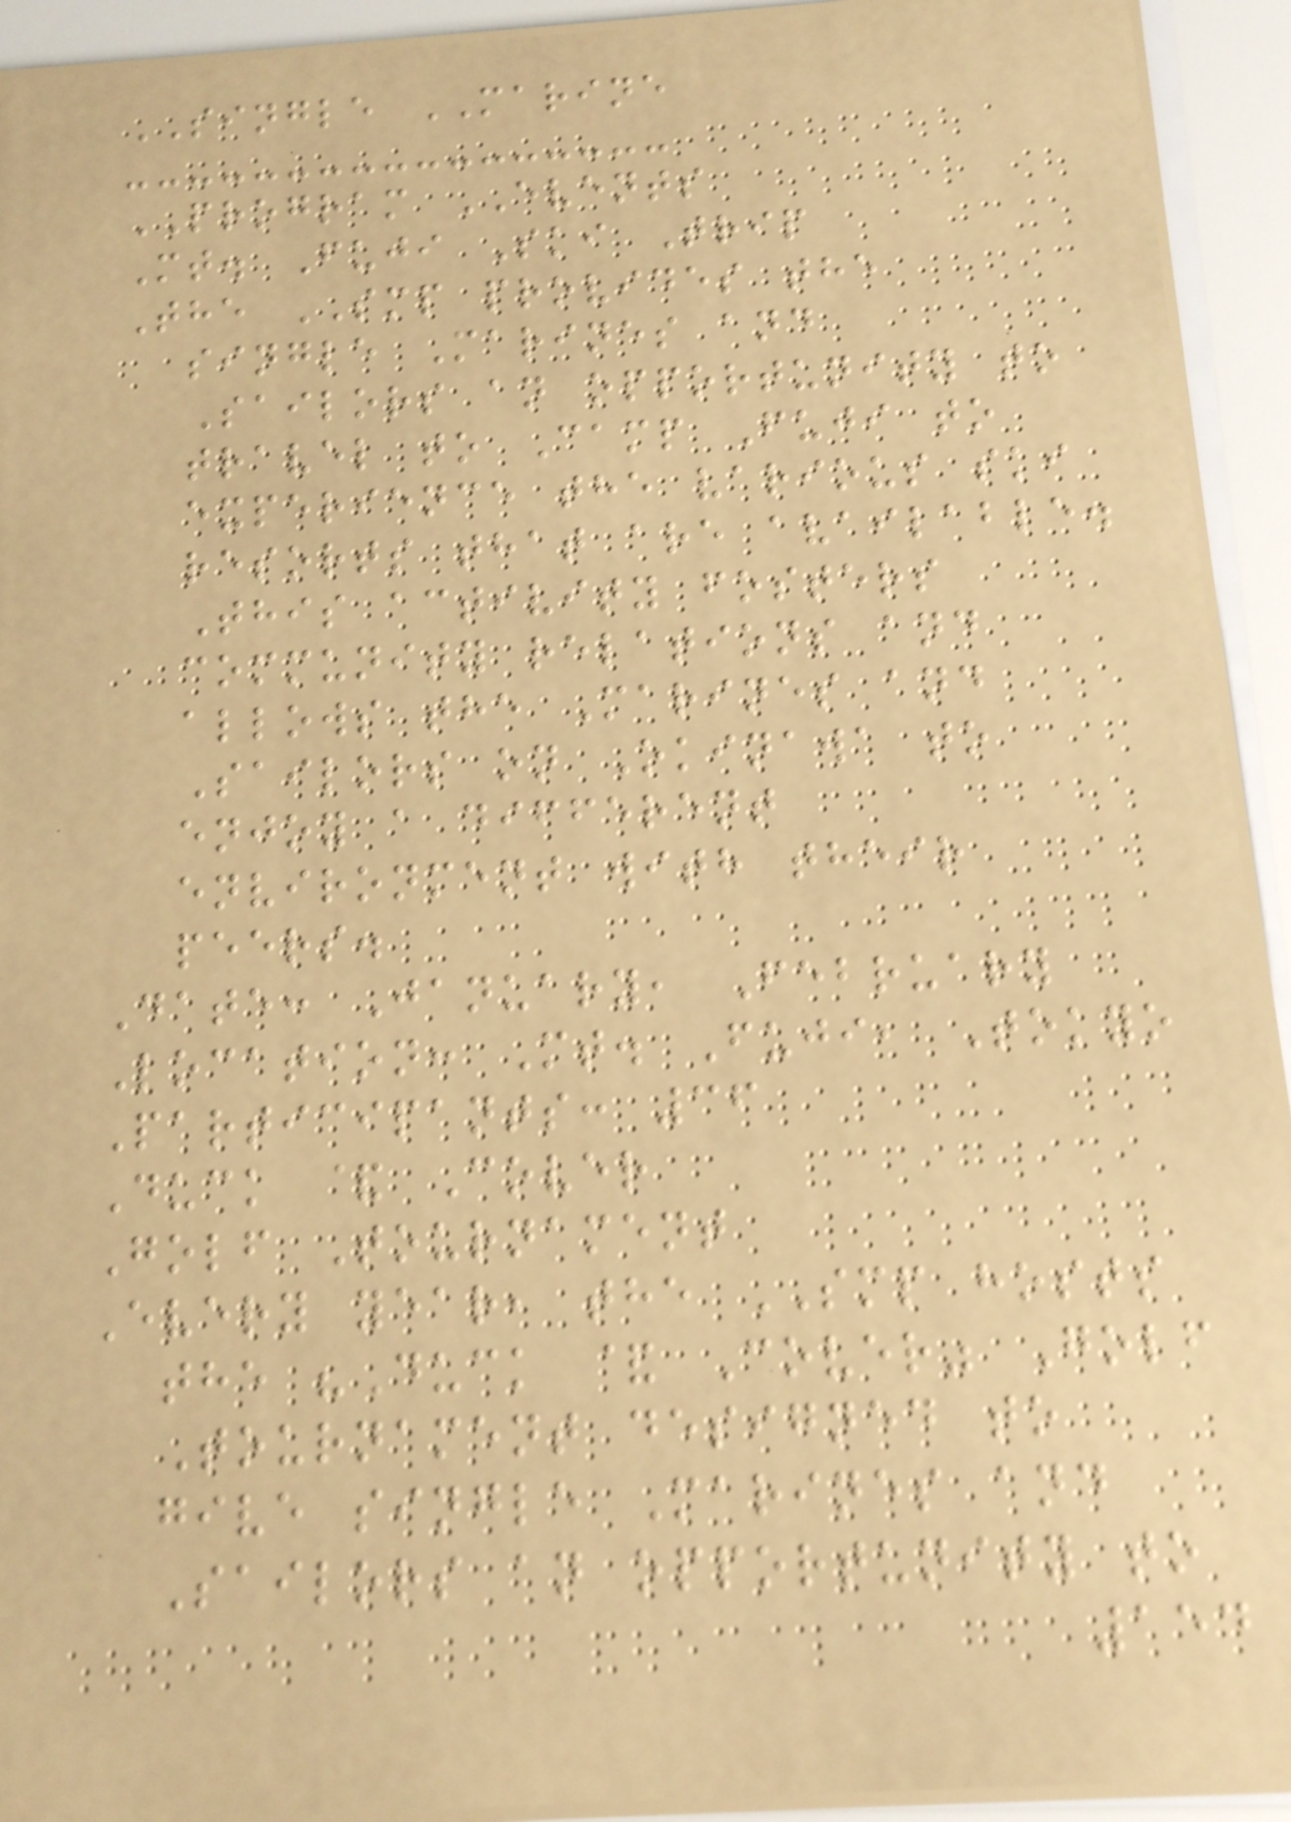SINGLE MARINE
PROGRAM EVENTS
Mt. Fuji Ski Trip
The SMP provides the
single Marines and
Sailors an opportunity to
travel to Camp Fuji to
experience the various ski
resorts that are available.
This activity fosters
community relations and
allows the Marines and
Sailors on Okinawa to
enjoy a different
environment with their
peers.
Date: January, February
Location: Mt. Fuji, Tokyo
Participants: 36
Duck & Cover
Golf Tournament
Every year, the SMP hosts
the "Duck & Cover" Golf
Tournament designed to
give single Marines and
Sailors an opportunity to
154
